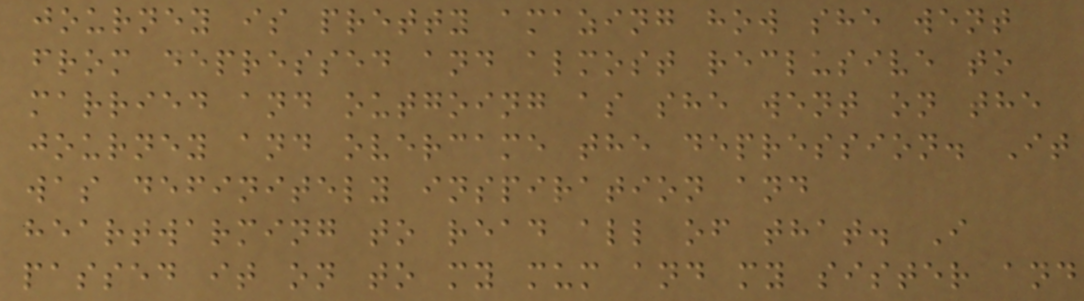journey is pretty amazing how she went
from depressed and almost reclusive to
married and outgoing as she went on the
journey and overcame the depression. It
was definitely inspiration and
heartwarming to read all of that. I
passed it on to my mum and my sister and
